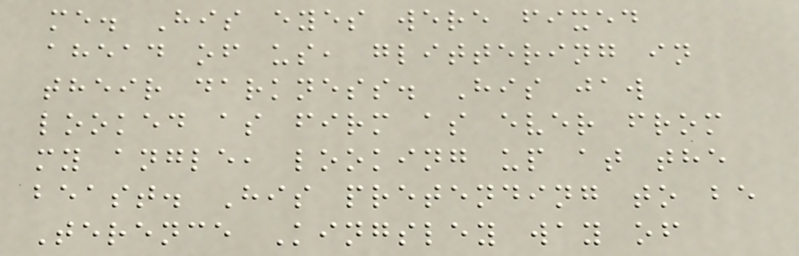me. His eyes were fixed
ahead of us, glittering in
their darkness. His jaw
looked as firm as ever from
my angle, looking up at the
beast. His pretending to be
Terence Kingsley way of
